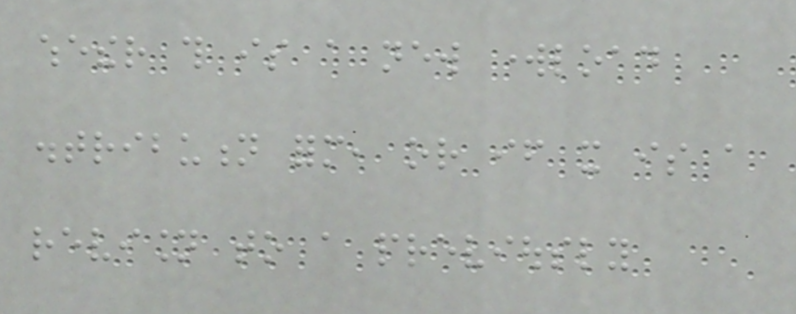whether this is a new workload
distribution form, or if it is a
revision to a previously
